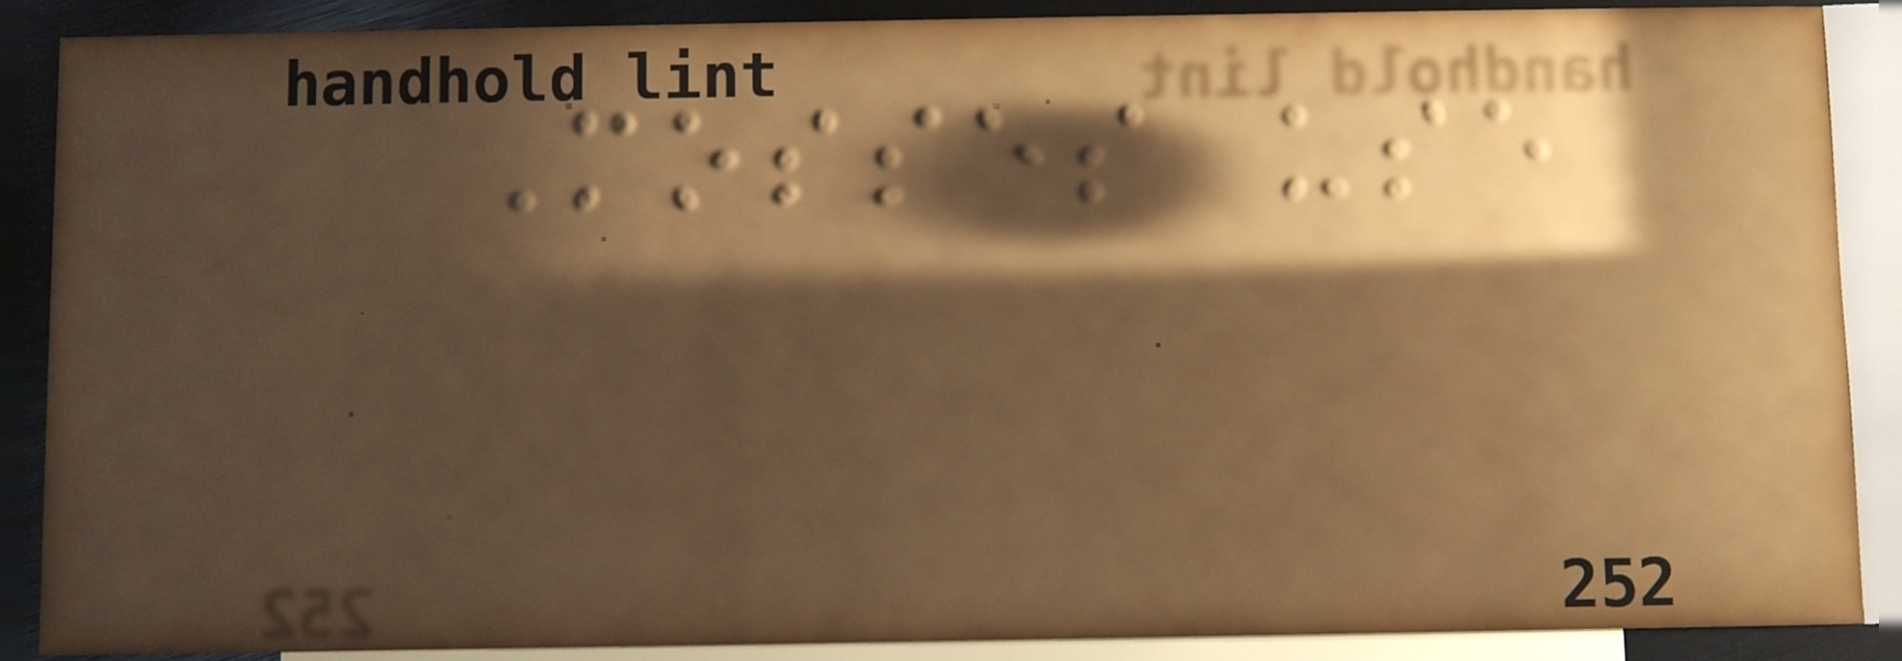Mosses use
